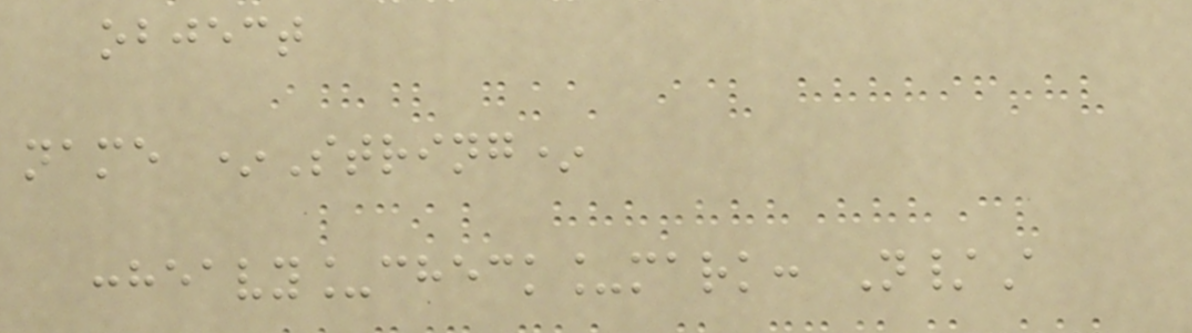object
name *String*
:heavy_check_mark: N/A
